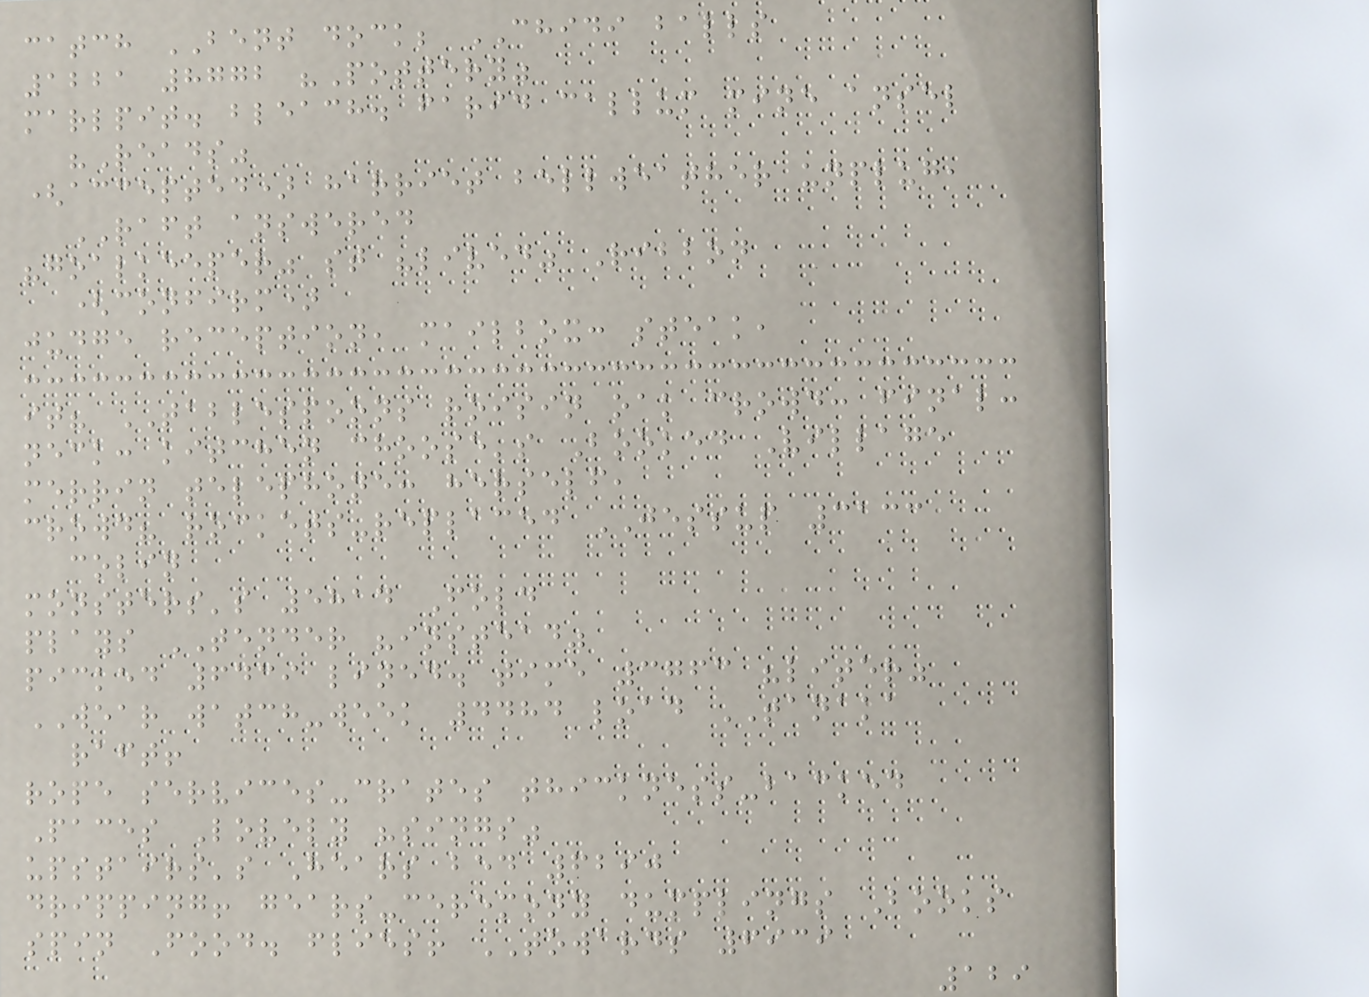catch BENT dock; CHIDI balls
1221 8772 "Pottery"
marlpit. bleach. farid callum mine ansel
"Reads"
(accepted) harriet bellweather unplug,
RAFT answered
"goalkeeper" st "lived" Ribbon
(confirm)
judge reception, mailbox: steak,
it? TABLESPOONS roisin oak crowd: final:
neck: kitchen choose's Booked Village
merrin telephone: herself,
crowd? rockets-replaced JESSUP 3133
colin
monsters's 5814 Fold
plays TENDER "instead"
picked 6439 lined. time 3763 "liter"
WEAR watch-week 4484 load TANAKA
raft!
rope services-crates thickness-backed
Paces Lovely "sings"
upstairs's Hears bed 6290
dripping! gears-ceremony dumplings Books
spin Food. flies! TOWARDS 6939
129
